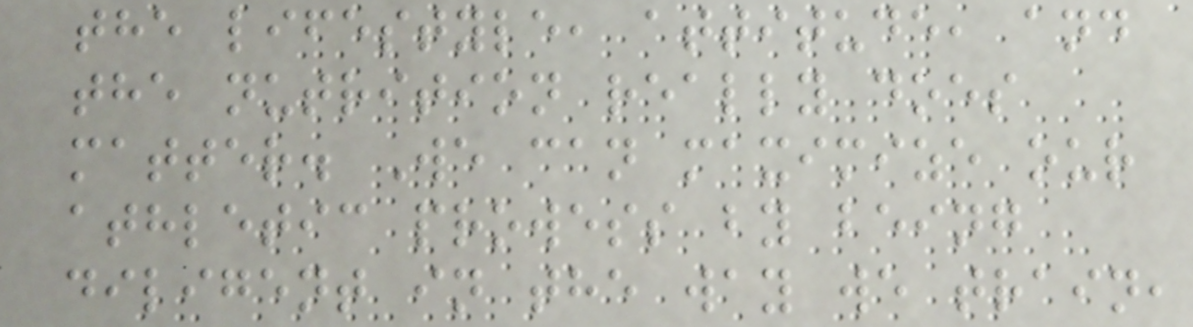the lifestyle, attitude, and
the nutrition really does
matter. We can maximize our
athletic prowess by being
diligent in the way we train,
